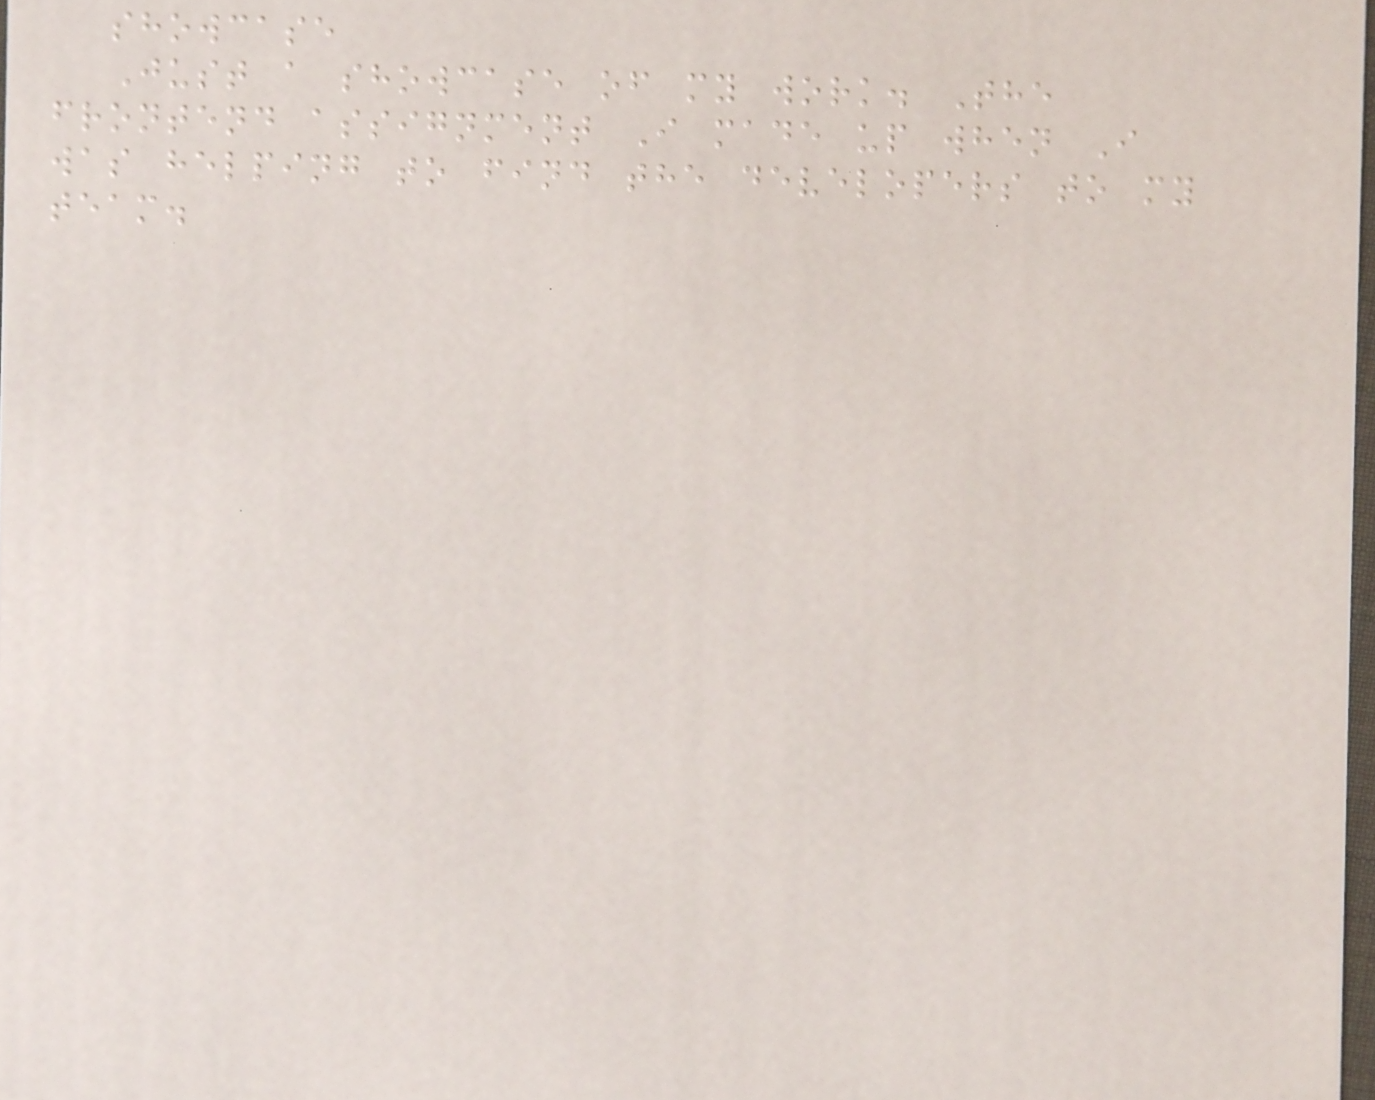showcase
Just a showcase of my work. The
frontend assignment I made up when I
was helping to find the developers to my
team.
